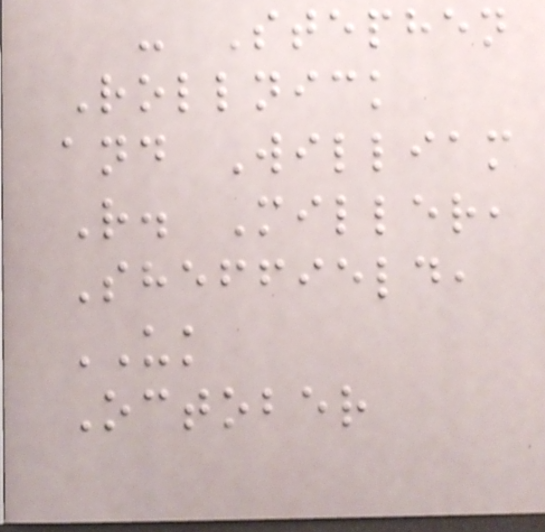- Stephen
Rollnick
and William
R. Miller,
Sheffield,
UK
October
